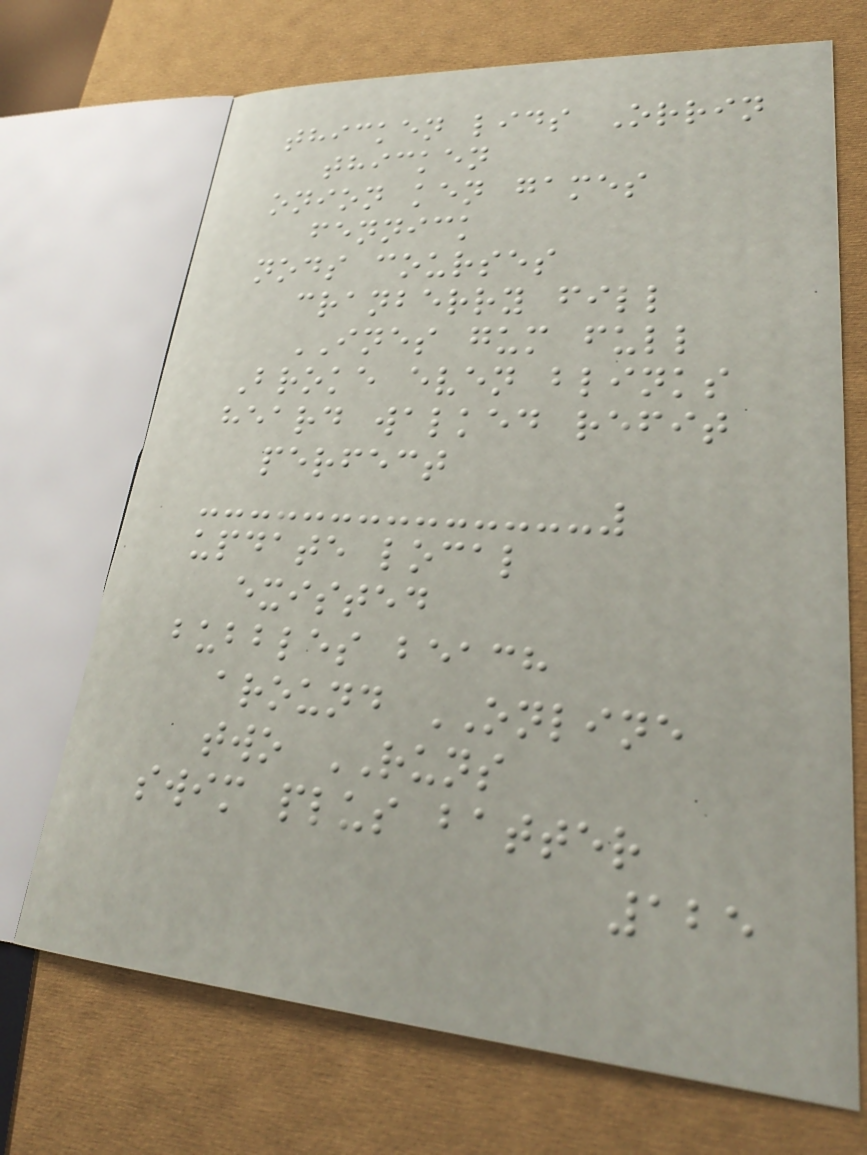thicken lids Orrin
thicken
onion ken games
fennick
nods courses
cranberry fill
INES gum full
Broke even blinks
heard walked refit
perfect
update local
existed
bubbles beach
around ONLINE
two RUNS
swim plus batter
125
